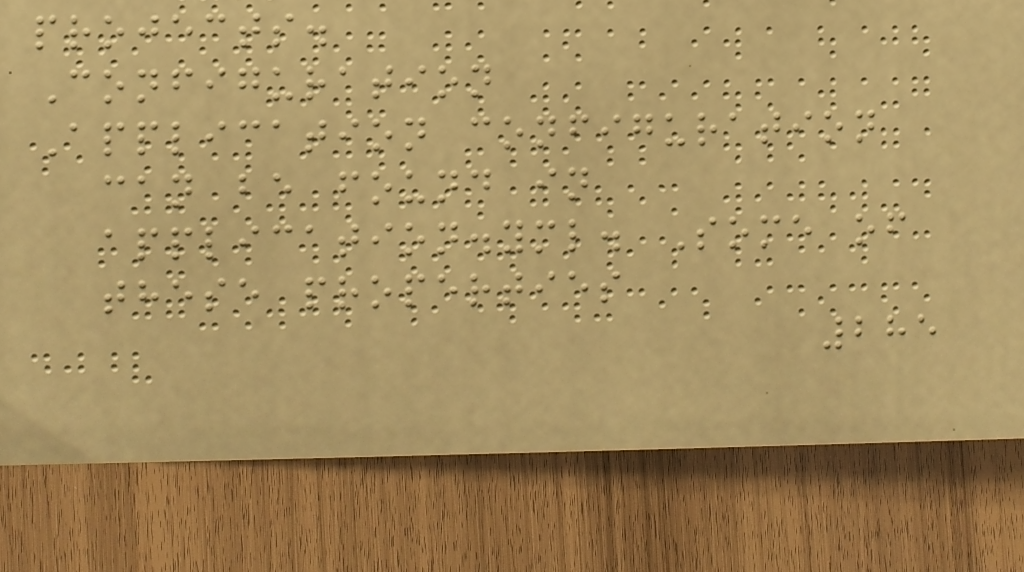projects.
Configuration
Application configuration
can be found in
application.yml. Some of
these properties
285
